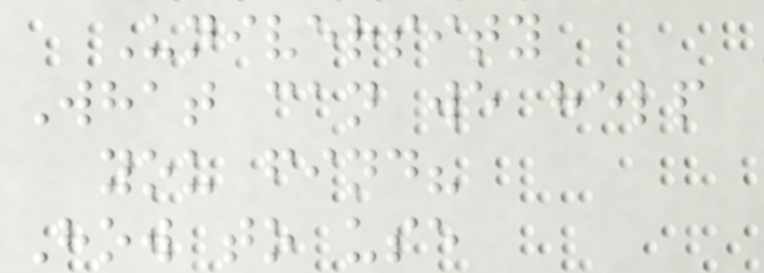University
What can we help
you find?
How to use
